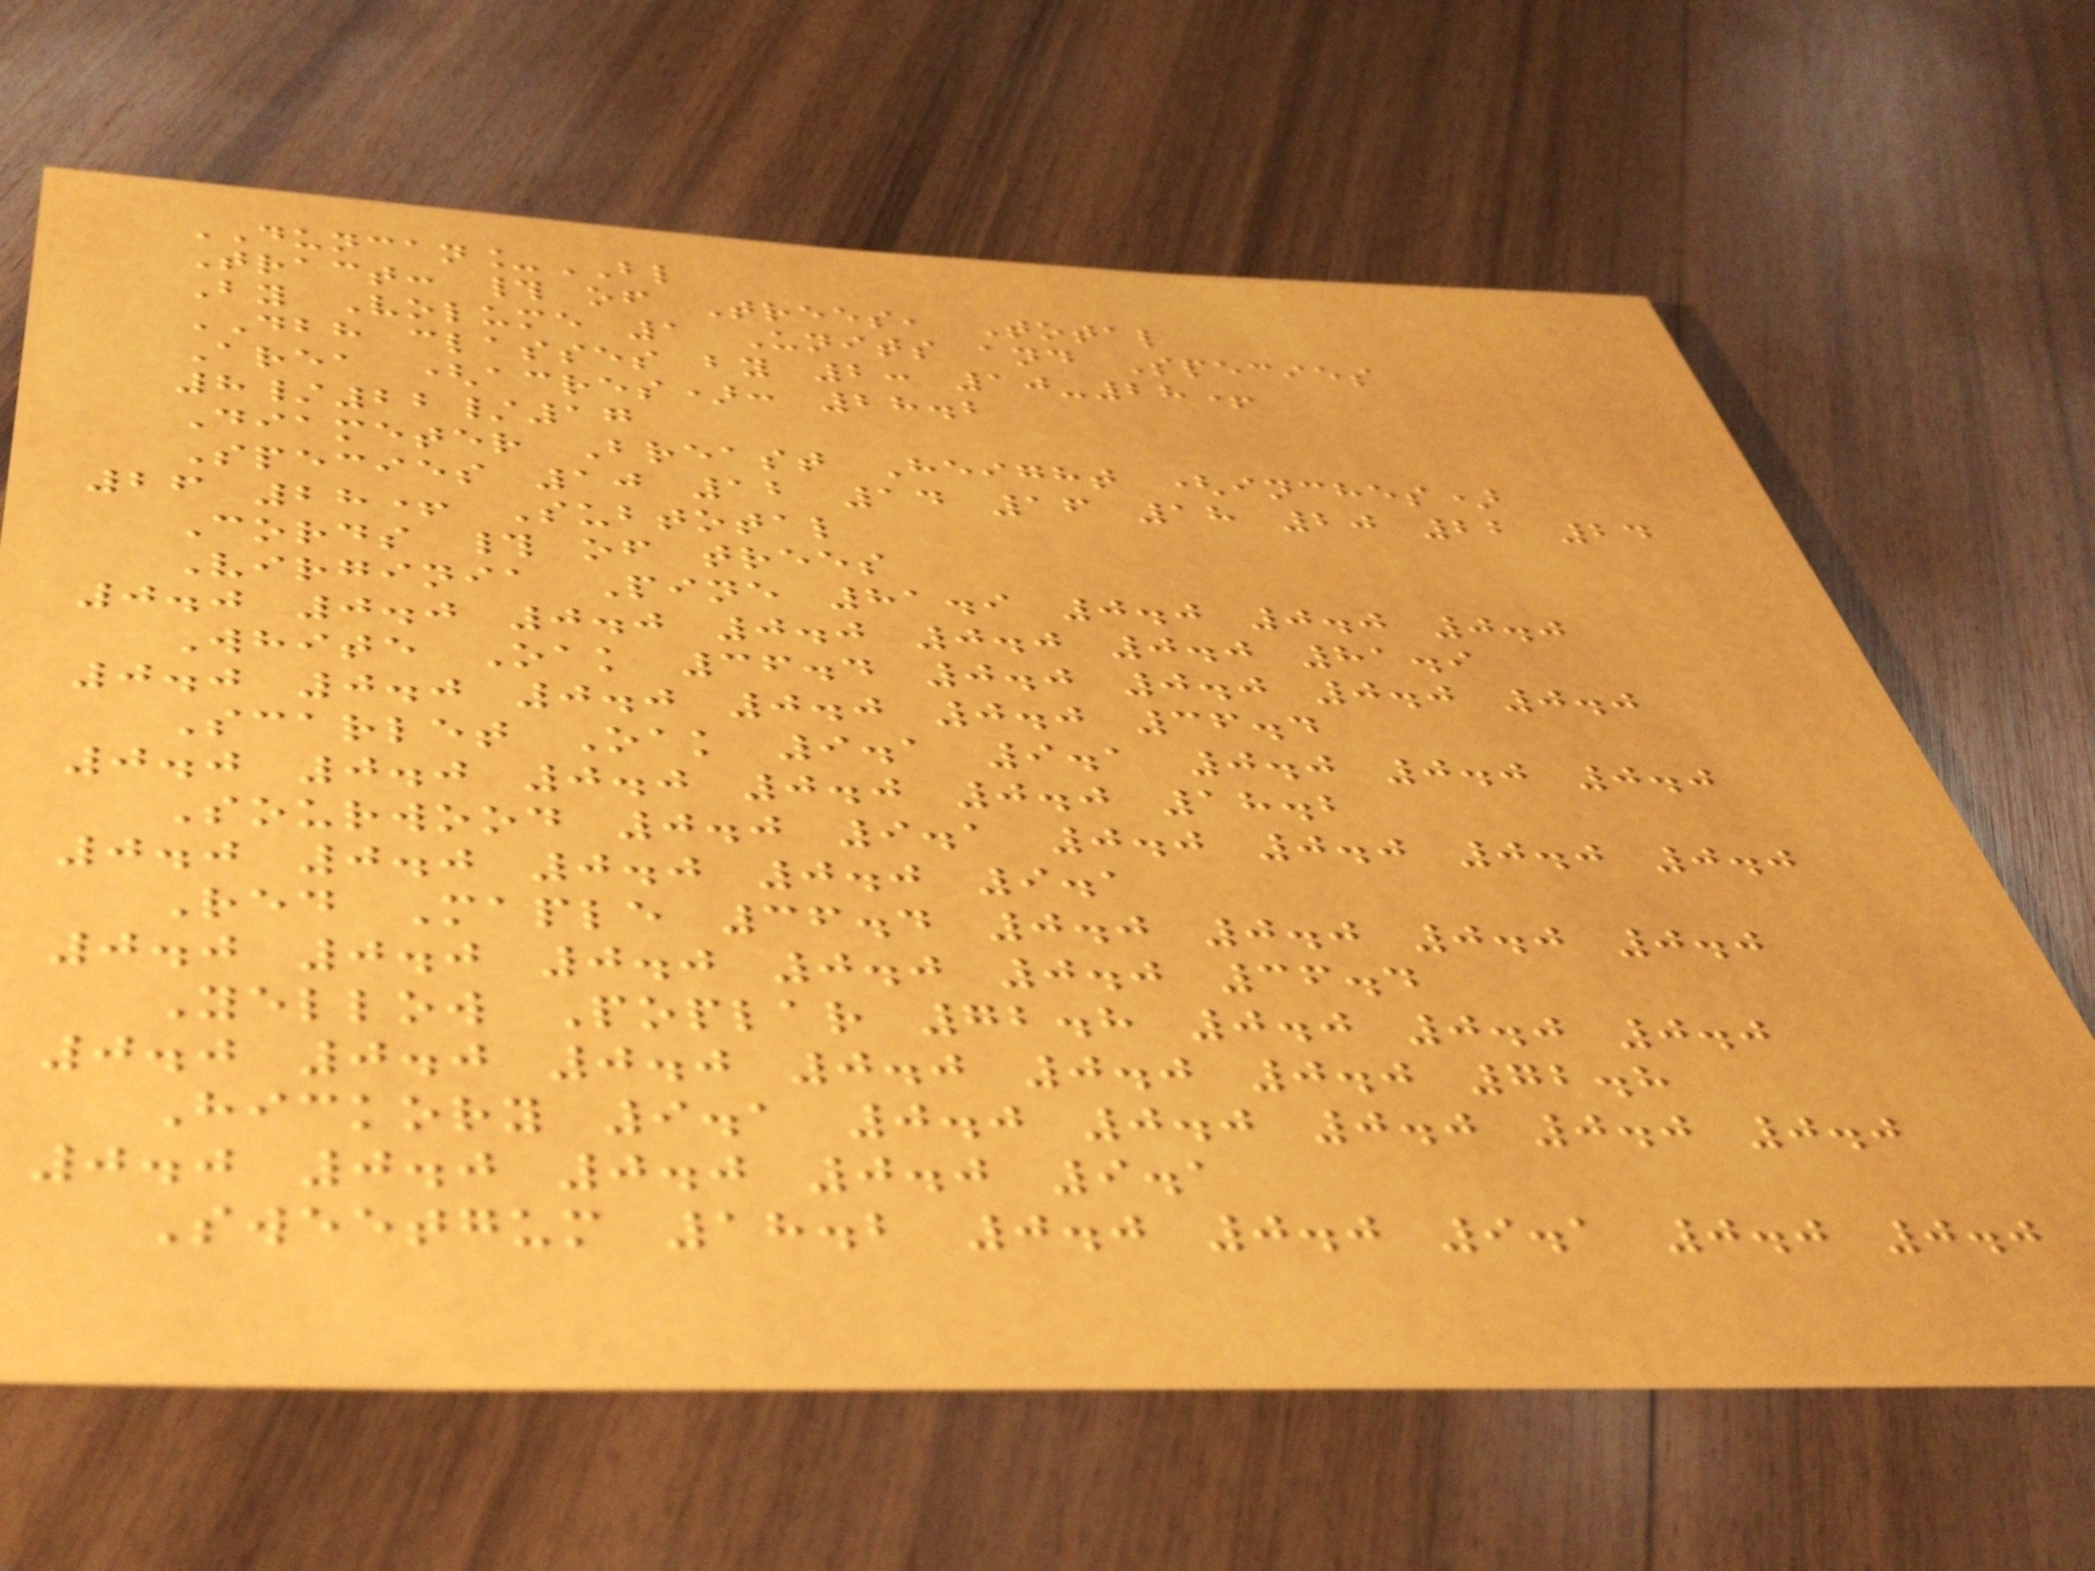DUNCAN_BL
Tract: # of Trees, Total
By Volume 1 Units and Species
DBH classes by 2: 10-28+
Area (acres): 28.2
8/22/17
Diameter Breast Height (inches)
Species 10 12 14 16 18 20 22 24
26 28+ Subtotal
Cords # of trees
Virginia Pine 81.9 0.0 0.0 0.0
0.0 0.0 0.0 0.0 0.0 0.0 81.9
White Oak 36.4 0.0 0.0 0.0 0.0
0.0 0.0 0.0 0.0 0.0 36.4
Scarlet Oak 9.1 9.1 0.0 0.0 0.0
0.0 0.0 0.0 0.0 0.0 18.2
Sourwood 0.0 9.1 0.0 0.0 0.0 0.0
0.0 0.0 0.0 0.0 9.1
Red Maple 36.4 0.0 0.0 0.0 0.0
0.0 0.0 0.0 0.0 0.0 36.4
Yellow Poplar 72.8 0.0 0.0 0.0
0.0 0.0 0.0 0.0 0.0 0.0 72.8
Hickory 9.1 0.0 0.0 0.0 0.0 0.0
0.0 0.0 0.0 0.0 9.1
Sweetgum 18.2 0.0 0.0 9.1 0.0 0.0
